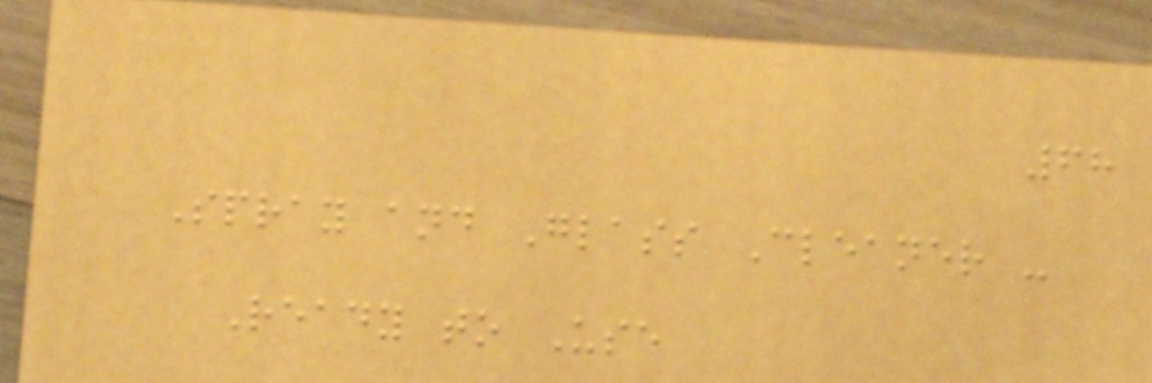68
Spray and Glass Cleaner -
Ready to Use
